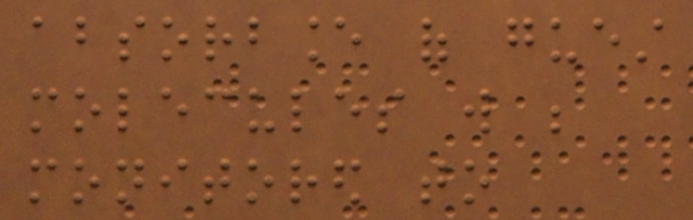absorbance of guest
molecules will be
monitored to
